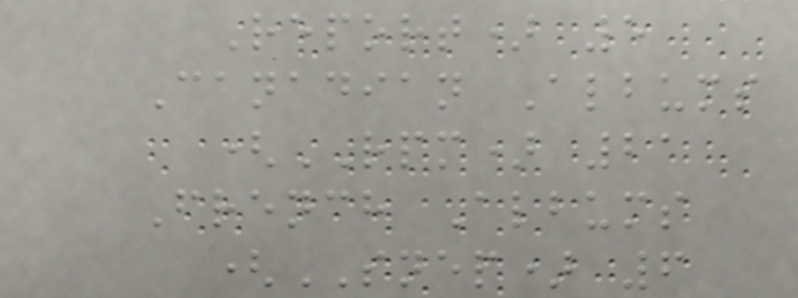Report) 5
Canadian Albums
(RPM) 21
French Albums
(SNEP) 6
